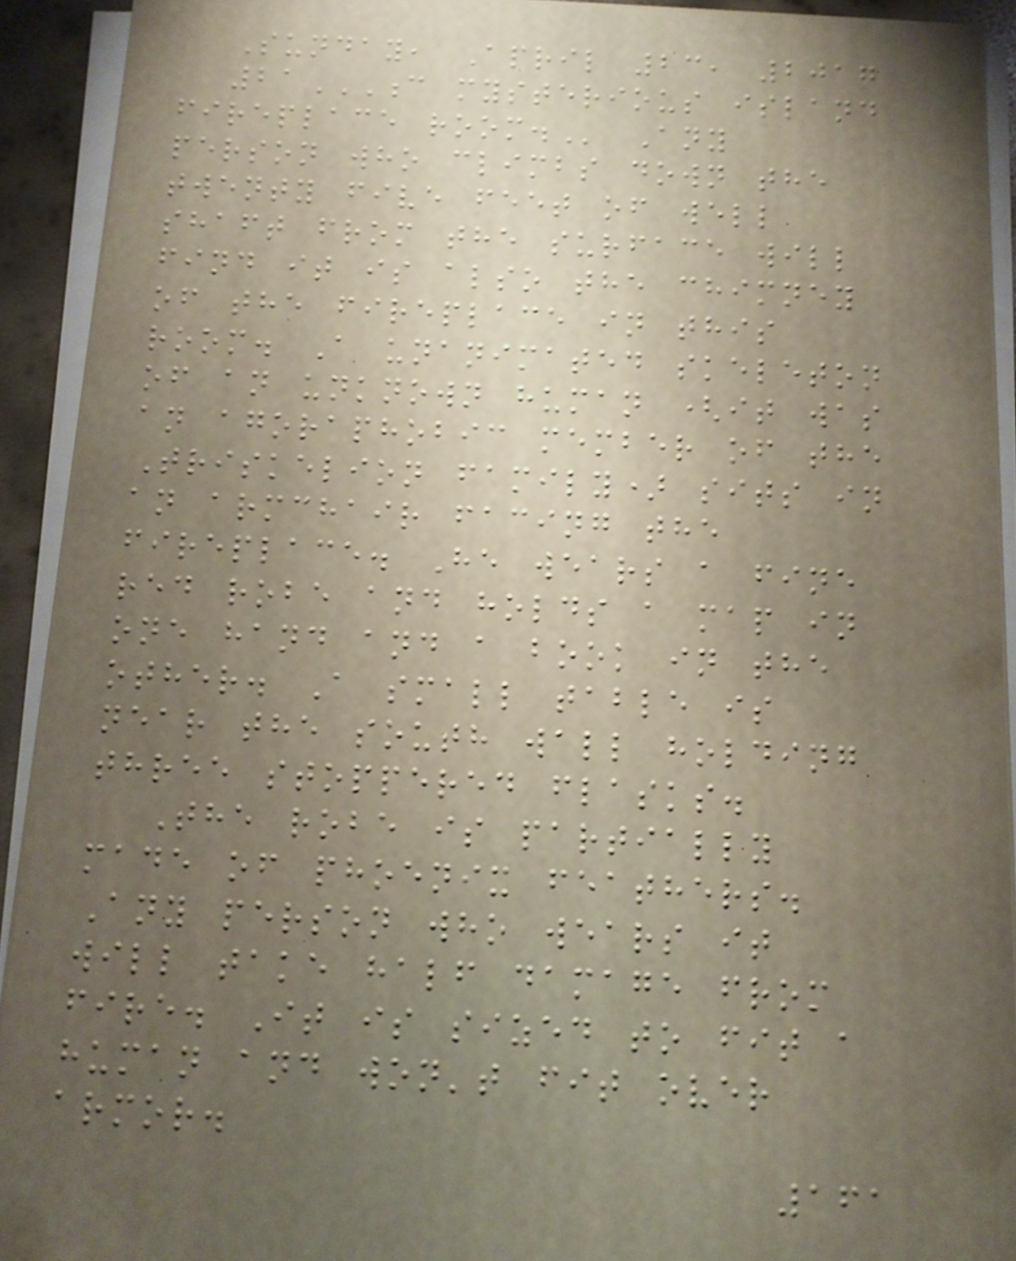Sunday, April 23, 2017
21C MYSTERIOUS ISLAND
FIREPLACE ROOM. Any
person who climbs down the
twenty five feet of well
shaft from the surface will
find it is also the chimney
of the fireplace in this
room. A unanimated skeleton
of an unknown human (it was
an agoraphobic member of the
Triskelion family) sits in
an armchair facing the
fireplace. He wears a fine
red robe and holds a map in
one hand and a book in the
other. A small table is
near the south wall holding
three stoppered flasks.
The robe is partially
made of phoenix feathers.
Any person who wears it
will take half damage from
fire. It is sized to fit a
human and won't fit over
armor.
161
